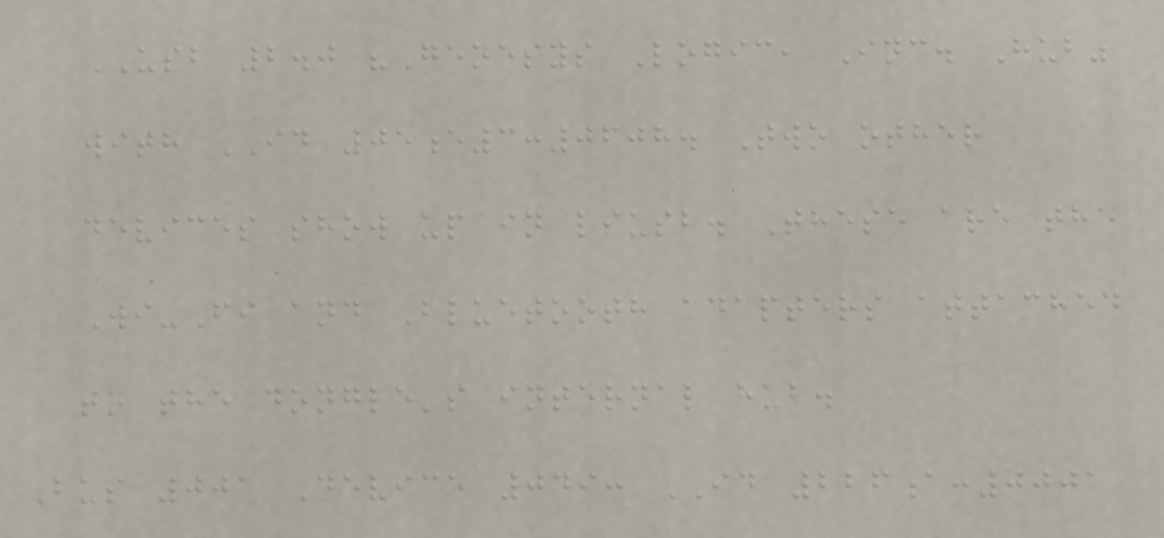USB 2.0 "Genesys Logic, Inc. Hub"
with ID 05e3:0608. Two other
devices show up in lsusb. These are the
Wi-Fi and Bluetooth adapters attached
to the dongle's internal hub.
Bus 001 Device 049: ID 226a:0001
